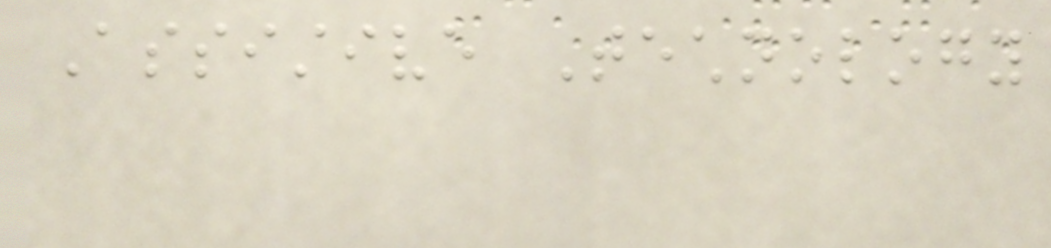Assistive Technology
